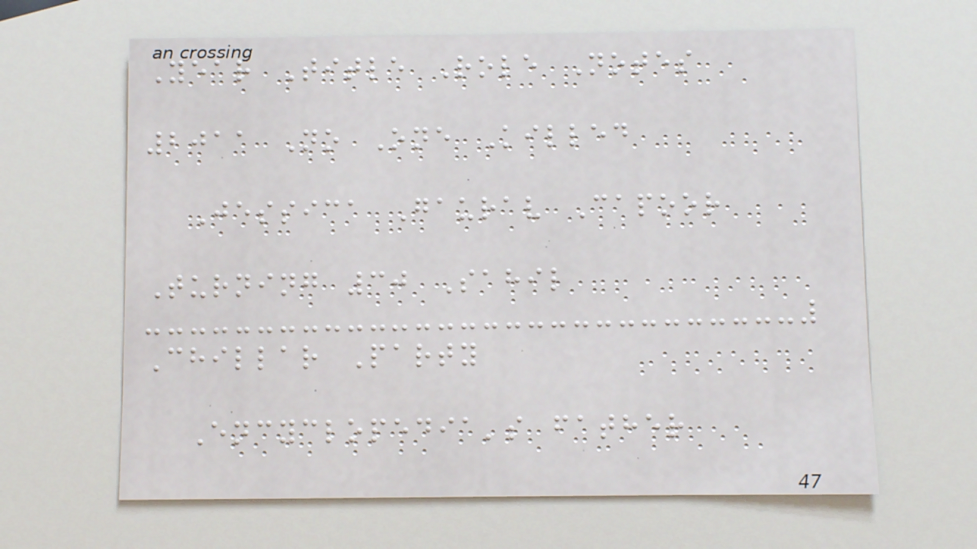Year Title Role Notes
2011 No One Killed
Jessica Gaurav Capoor
Turning 30 Sahil
Chillar Party
Encyclopedia's father
